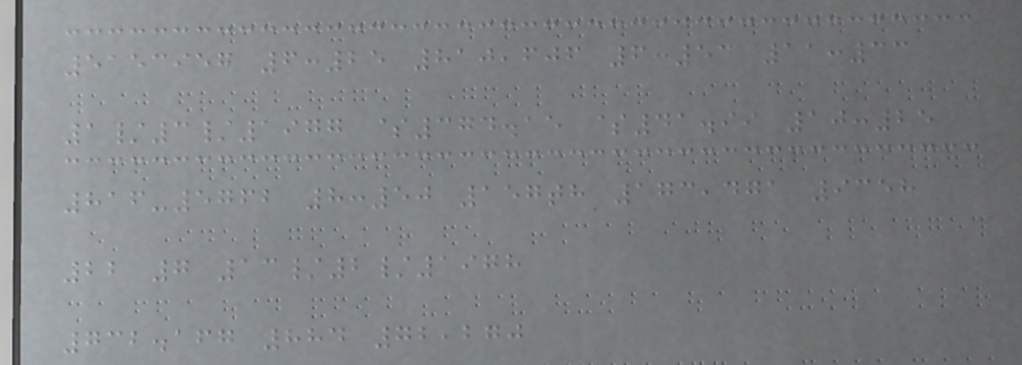5153957 6:25 810,606 6:53 11:33
1/3/1977 $374.15 $41.99 10:25
816-5762 8:50 157th 173,471 9358
22 7 13/2/1978
732.167 884 72,270
